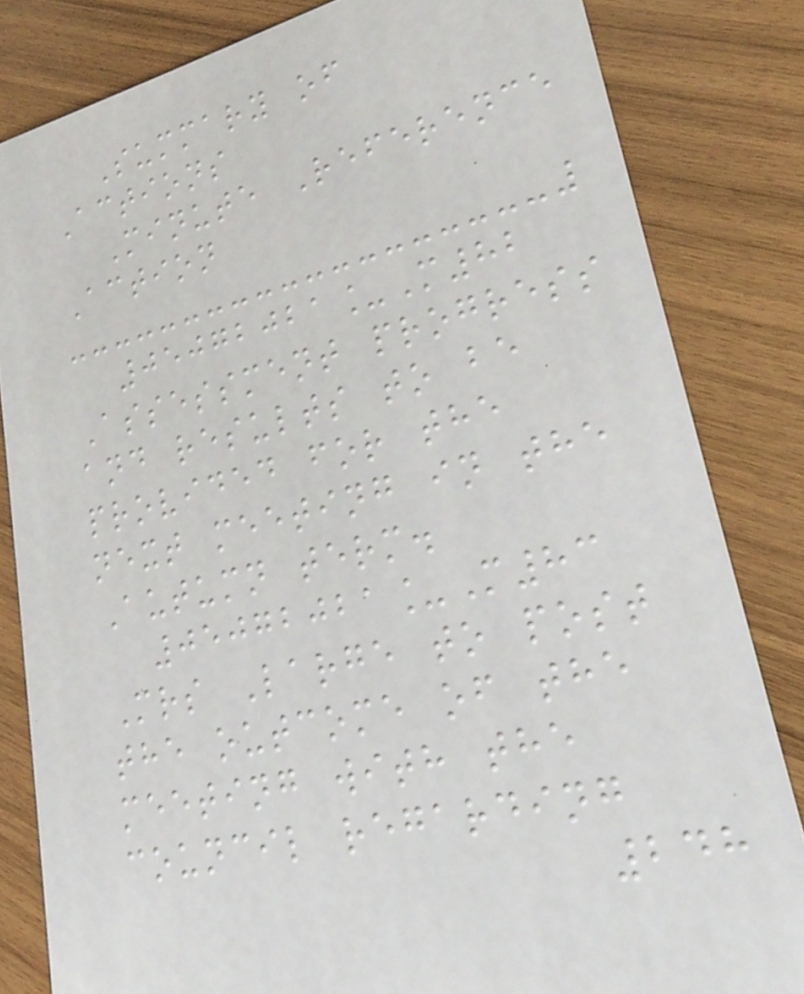Summary of
Actions
Minute Reference
Action
05072021_M82
Assessment progress
and results to be
provided for the
next meeting in the
Autumn term.
05072021_M83
Mrs Large to post
the outcome of the
meeting with the
council regarding
248
